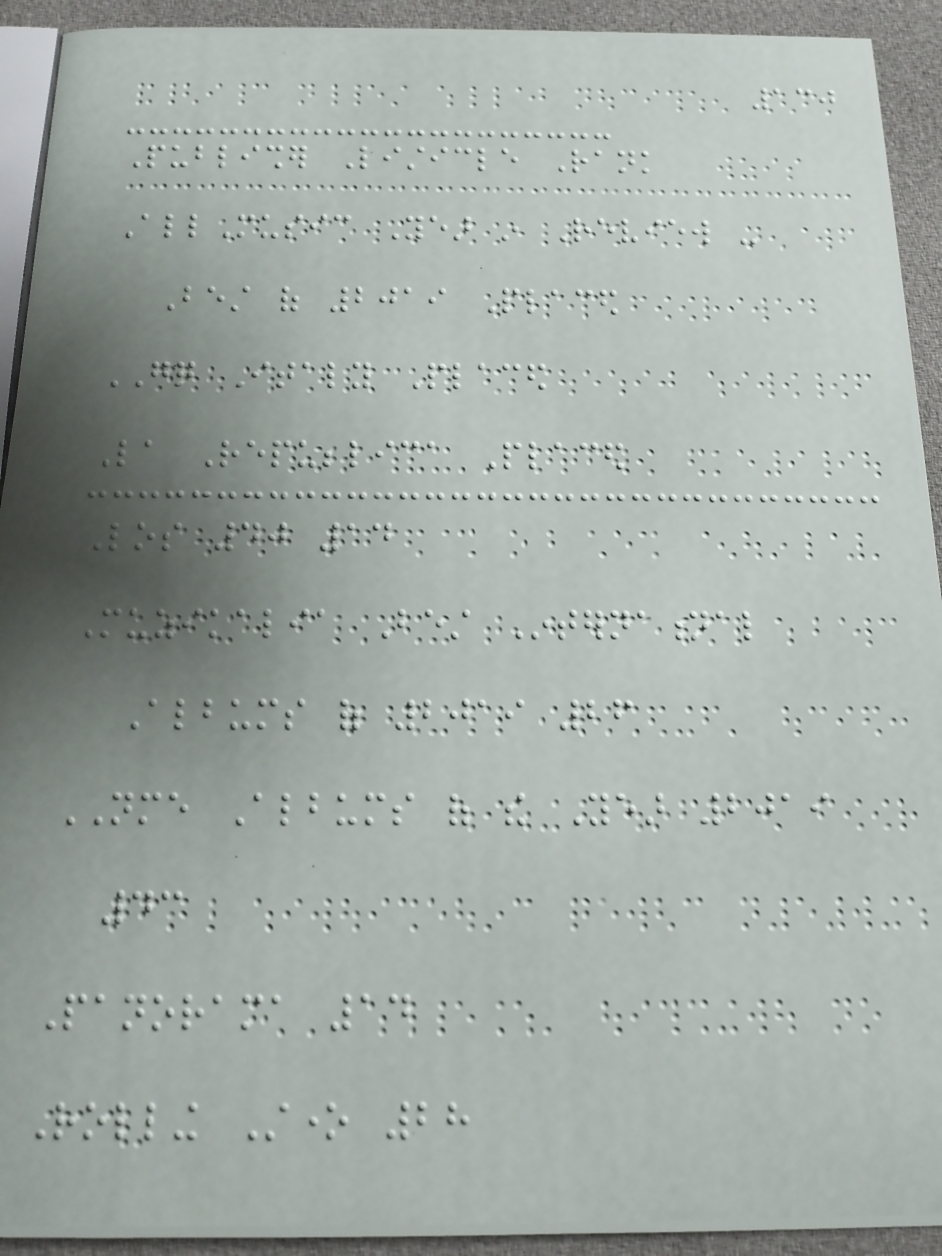130
Publisher Listicle Rank
AllMusic Year in Review -
Best of 2019 Placed
GQ Italy Placed
La Repubblica Placed
Los 40 14
Muzikalia Best International
Albums of 2019 26
NME Albums of the Year 2019
43
Panorama 14
Rolling Stone 28
